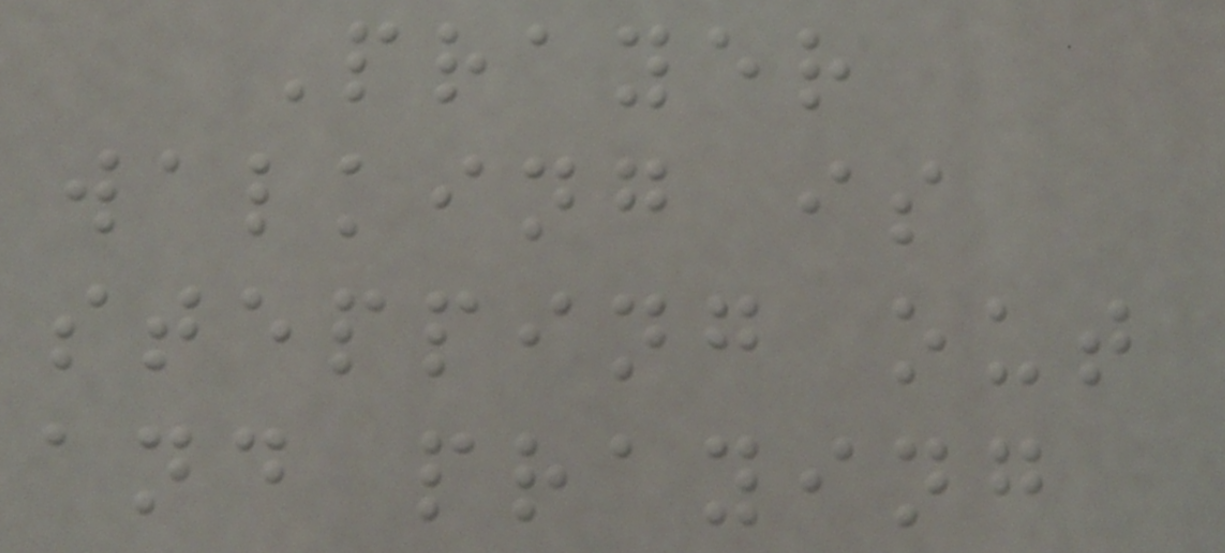Prayer
walking is
stepping out
and praying
